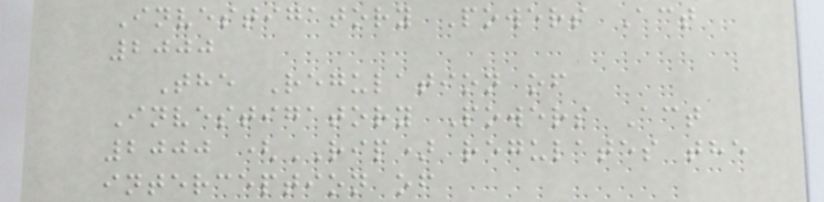Investigatory Powers Act
2000
The Regulation of
Investigatory Powers Act
2000 (RIP) regulates the
interception of
